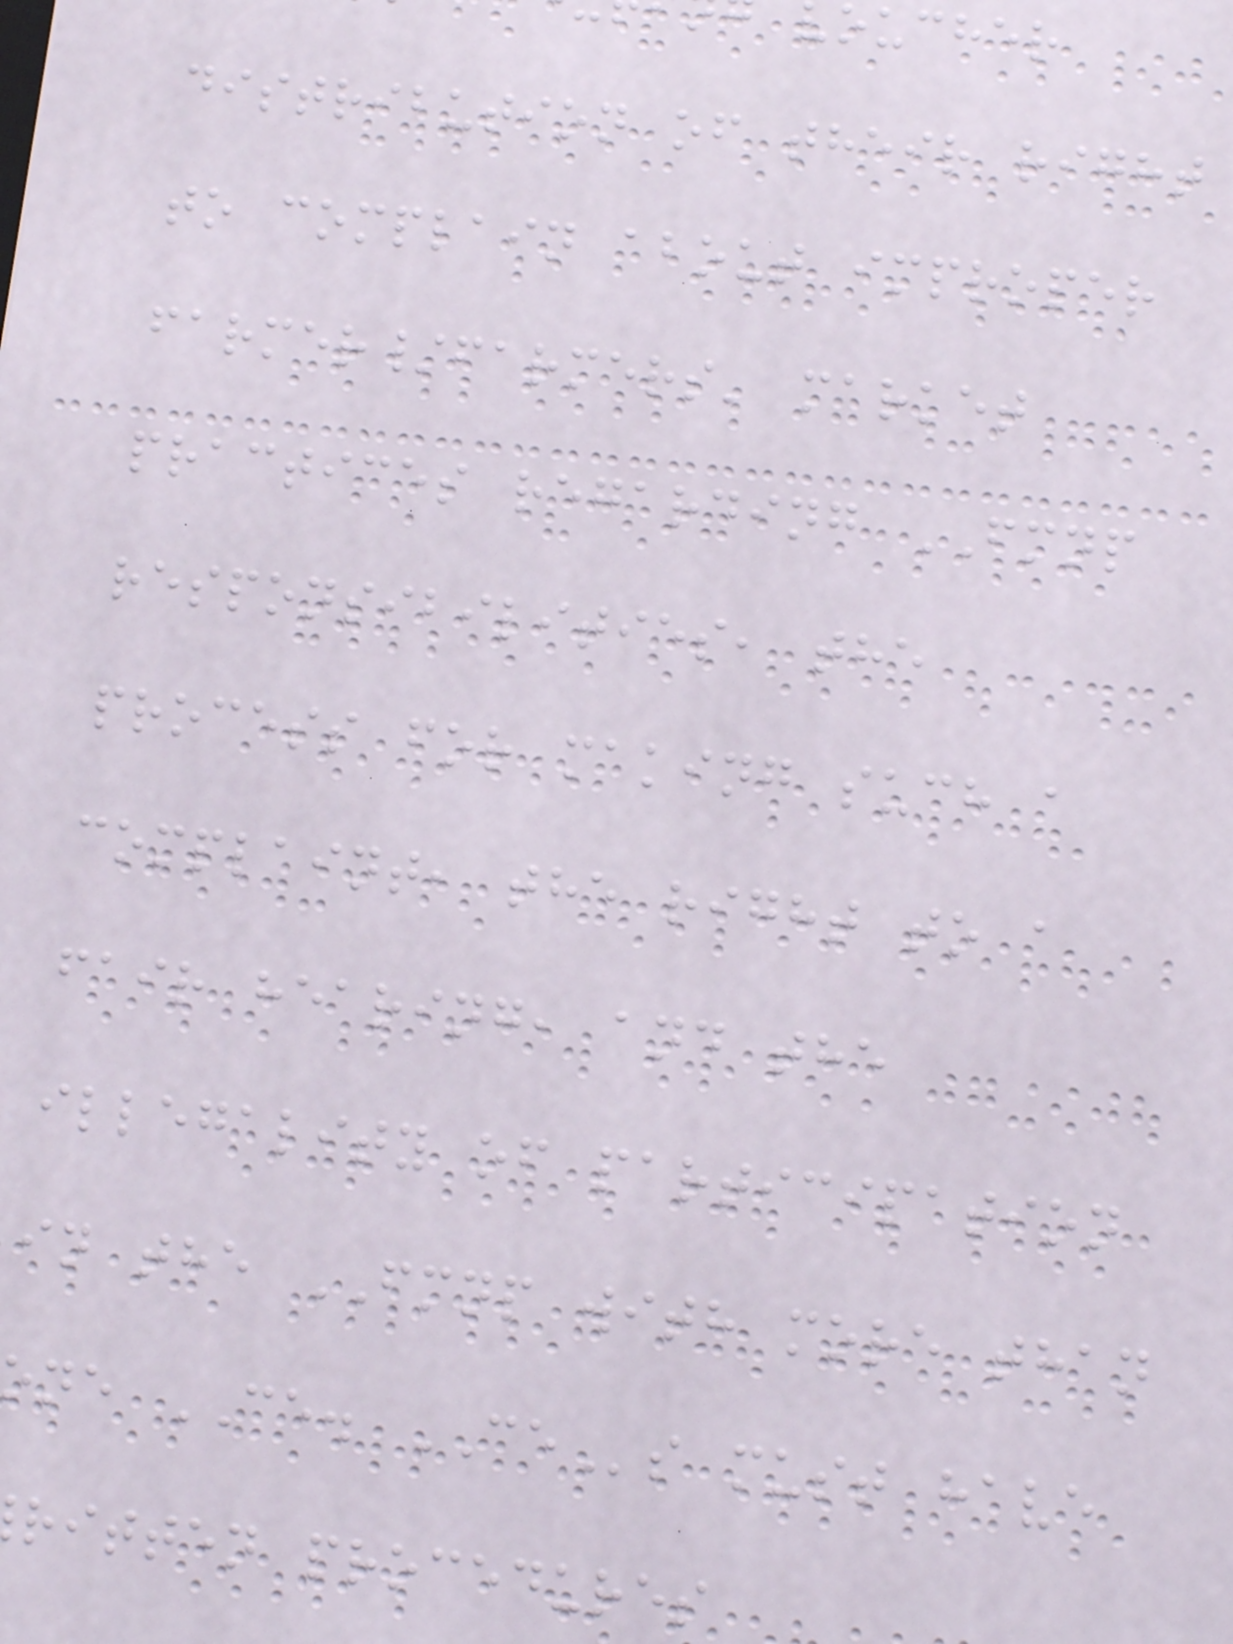oucher
distribution of their right
to complain about improper
farmer/farmers' market
practices regarding FMNP
responsibilities, the
process for making such a
complaint, the right to a
fair hearing, and the
illegality of participation
in the FMNP with more than
ne CE. CEs must have
ritten procedures
